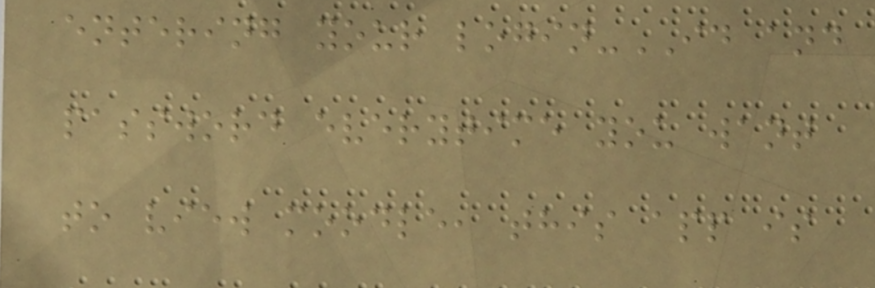entering your login-ID and
password everytime you want
to view moodle, this app is
